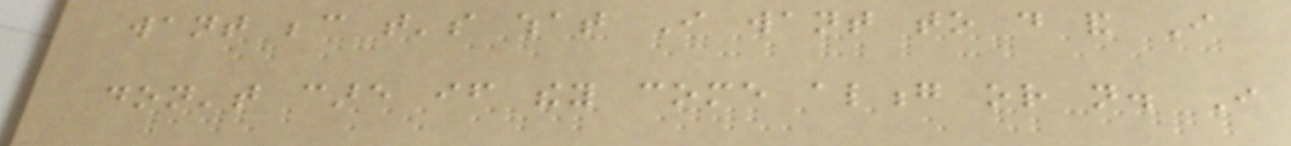want because that's what I want to do and I
don't care if they come along or not. I
